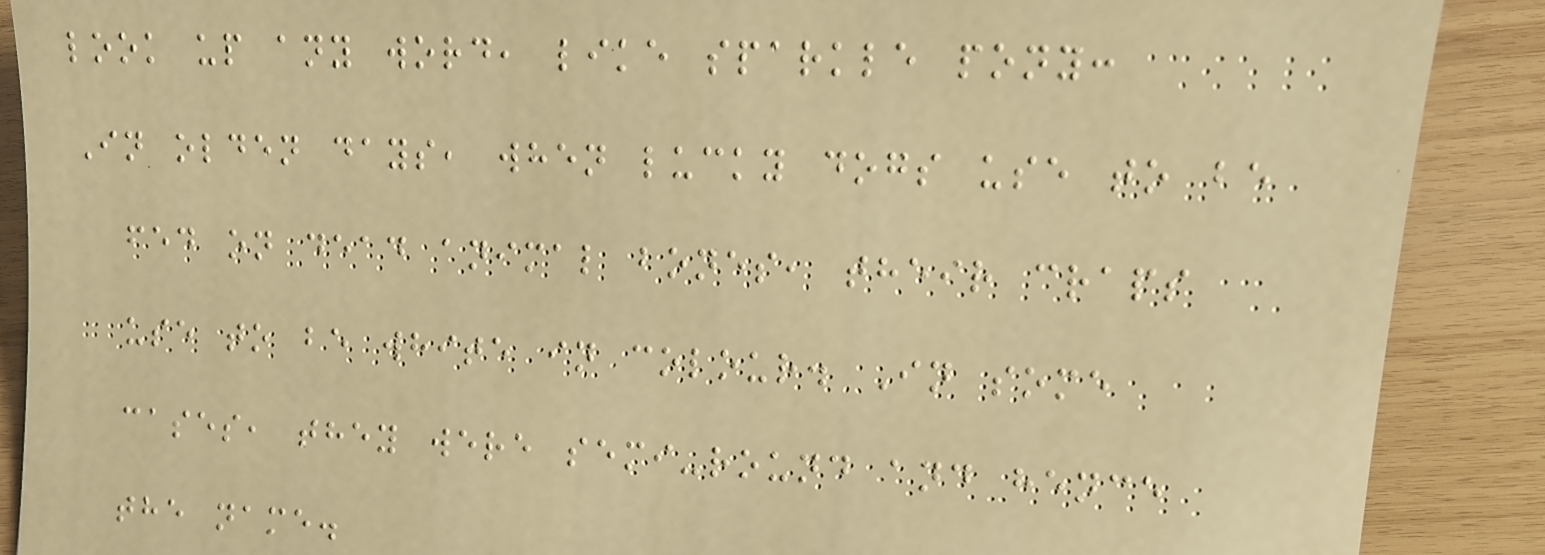look up any word, like sparkle pony:
In olden days, when lucky dogs use to be
fed on dead animal bones, their craps
use to be white in colour. In some
cases, they were semi-round and hence
the name.
